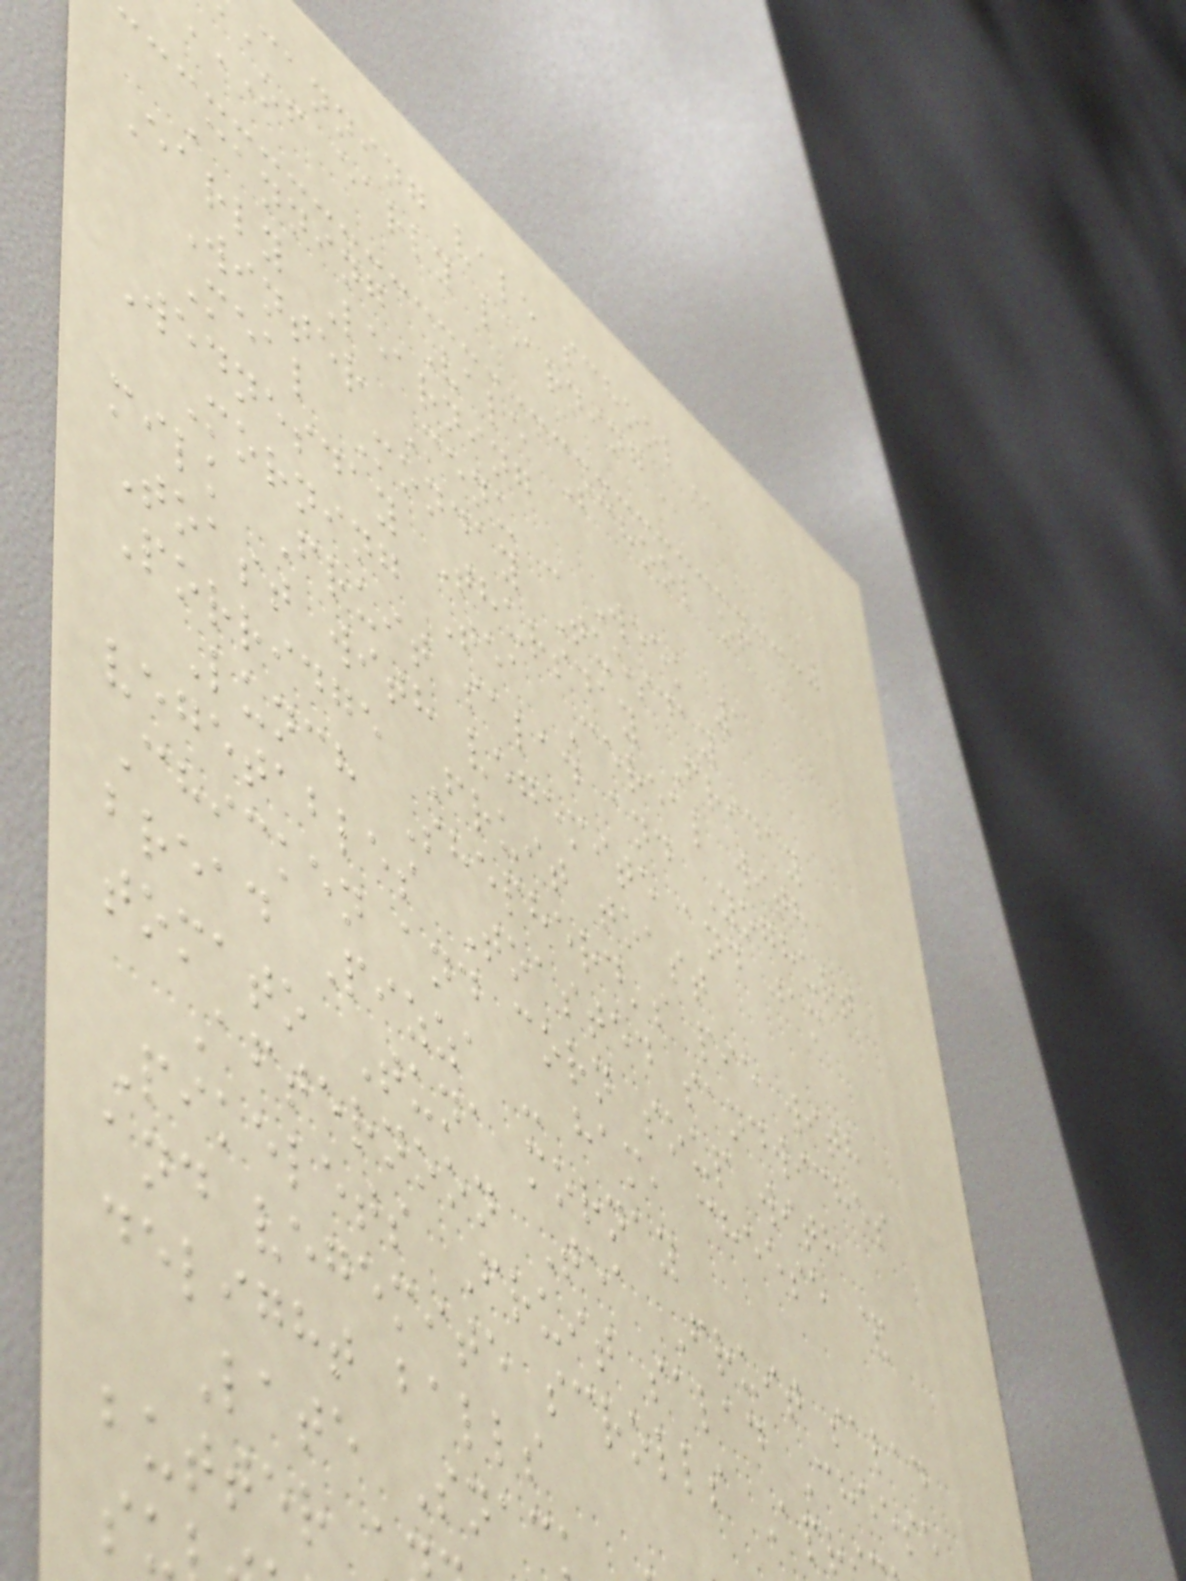canning vale
OF early
Canning Vale School of
Early Learning
Winter Menu - Week 1
Meal Monday Tuesday
Wednesday Thursday Friday
Morning Tea Cereal with
milk Fruit salad and Yoghurt
Toast with vegemite and jam
Porridge Fruit toast
Lunch Shepherd's pie with
vegetables Toasted sandwiches
Chicken and corn soup with
bread Pizza - ham, cheese &
tomato Tuna mornay
Afternoon Tea Fruit salad
Pikelets Fruit salad Cheese
and vegemite scrolls Apr
delight balls
Late Snac
